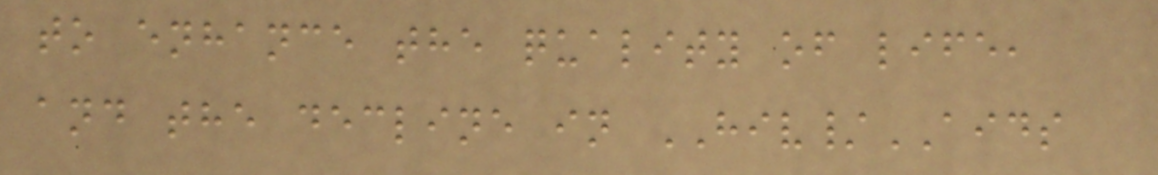to enhance the quality of life,
and the decline in HIV/AIDS
